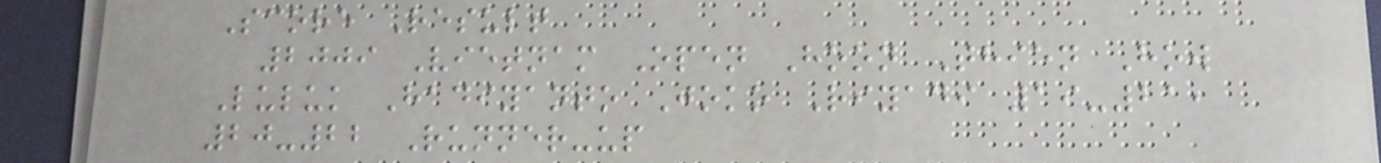Score Result
2009 Vietnam Open Hoon Thien How
Luluk Hadiyanto Joko Riyadi 19-21,
20-22 Runner-up
